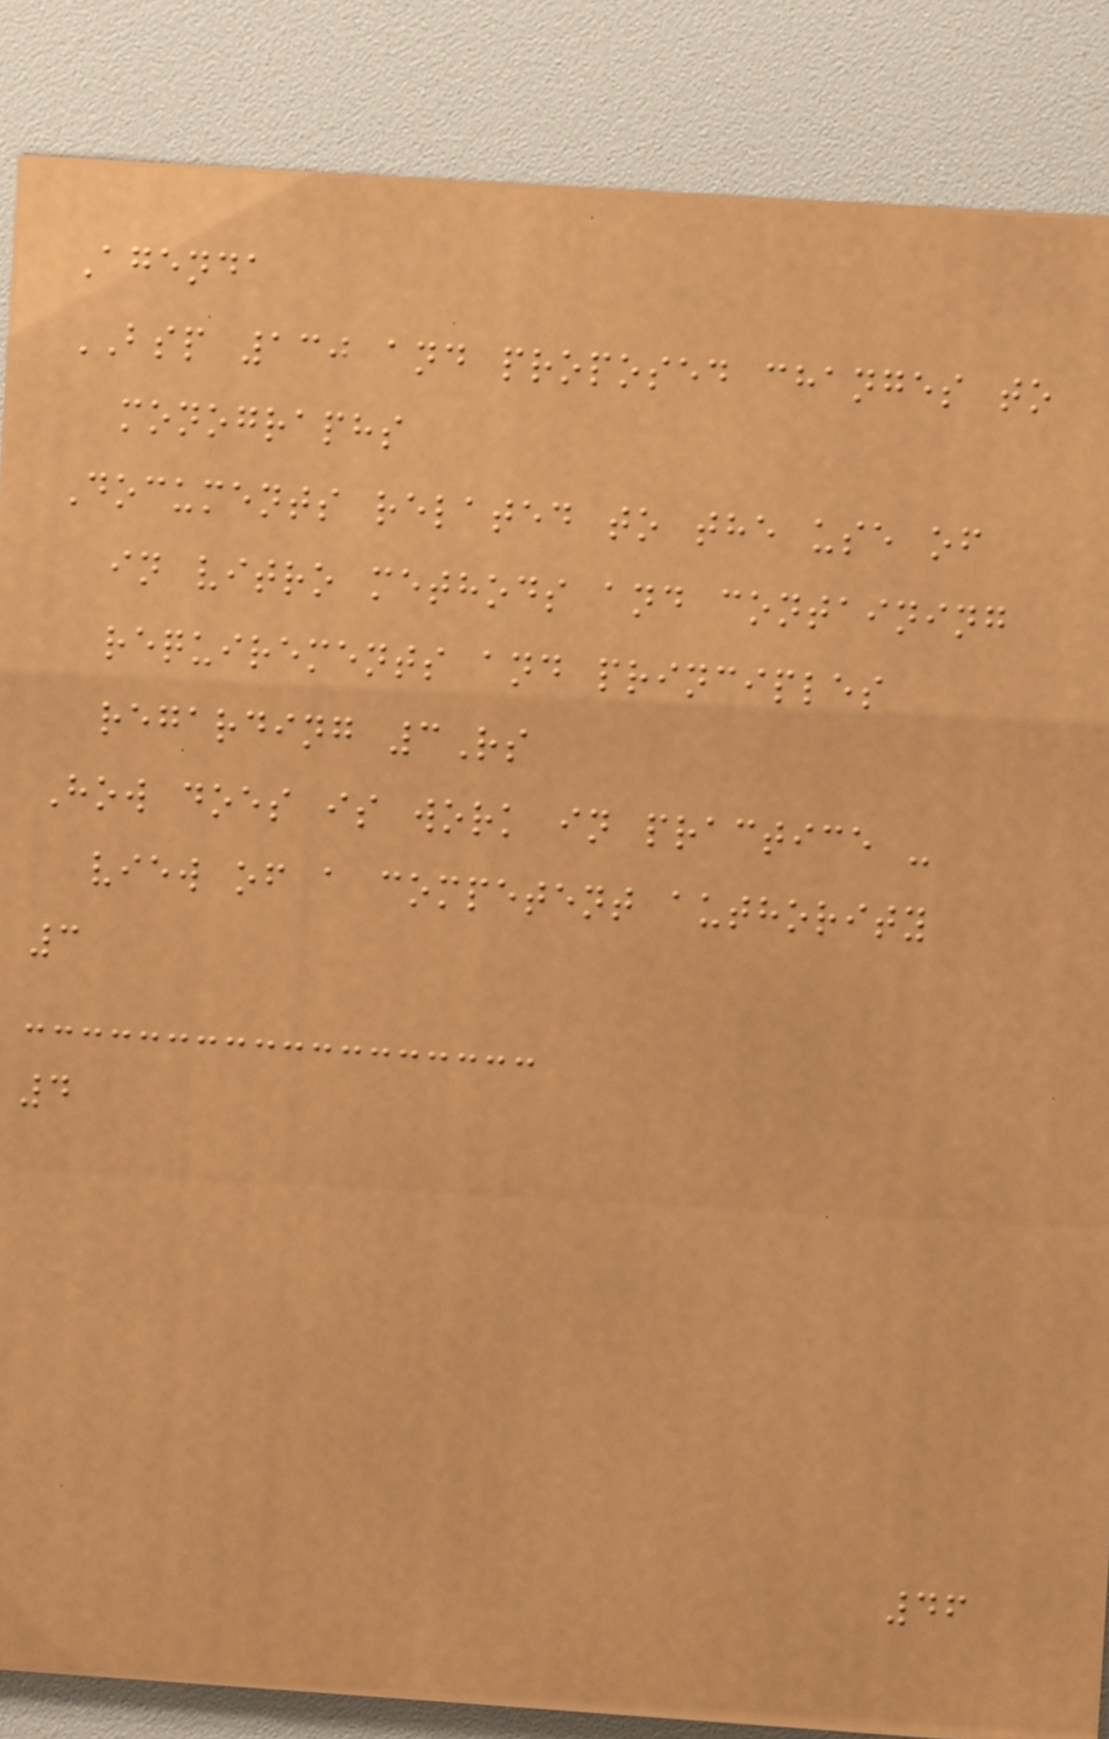Agenda
BSP 130 and proposed changes to
monographs
Documents related to the use of
in vitro methods and containing
requirements and principles
regarding 3Rs
How does is work in practice -
view of a competent authority
3
4
46
